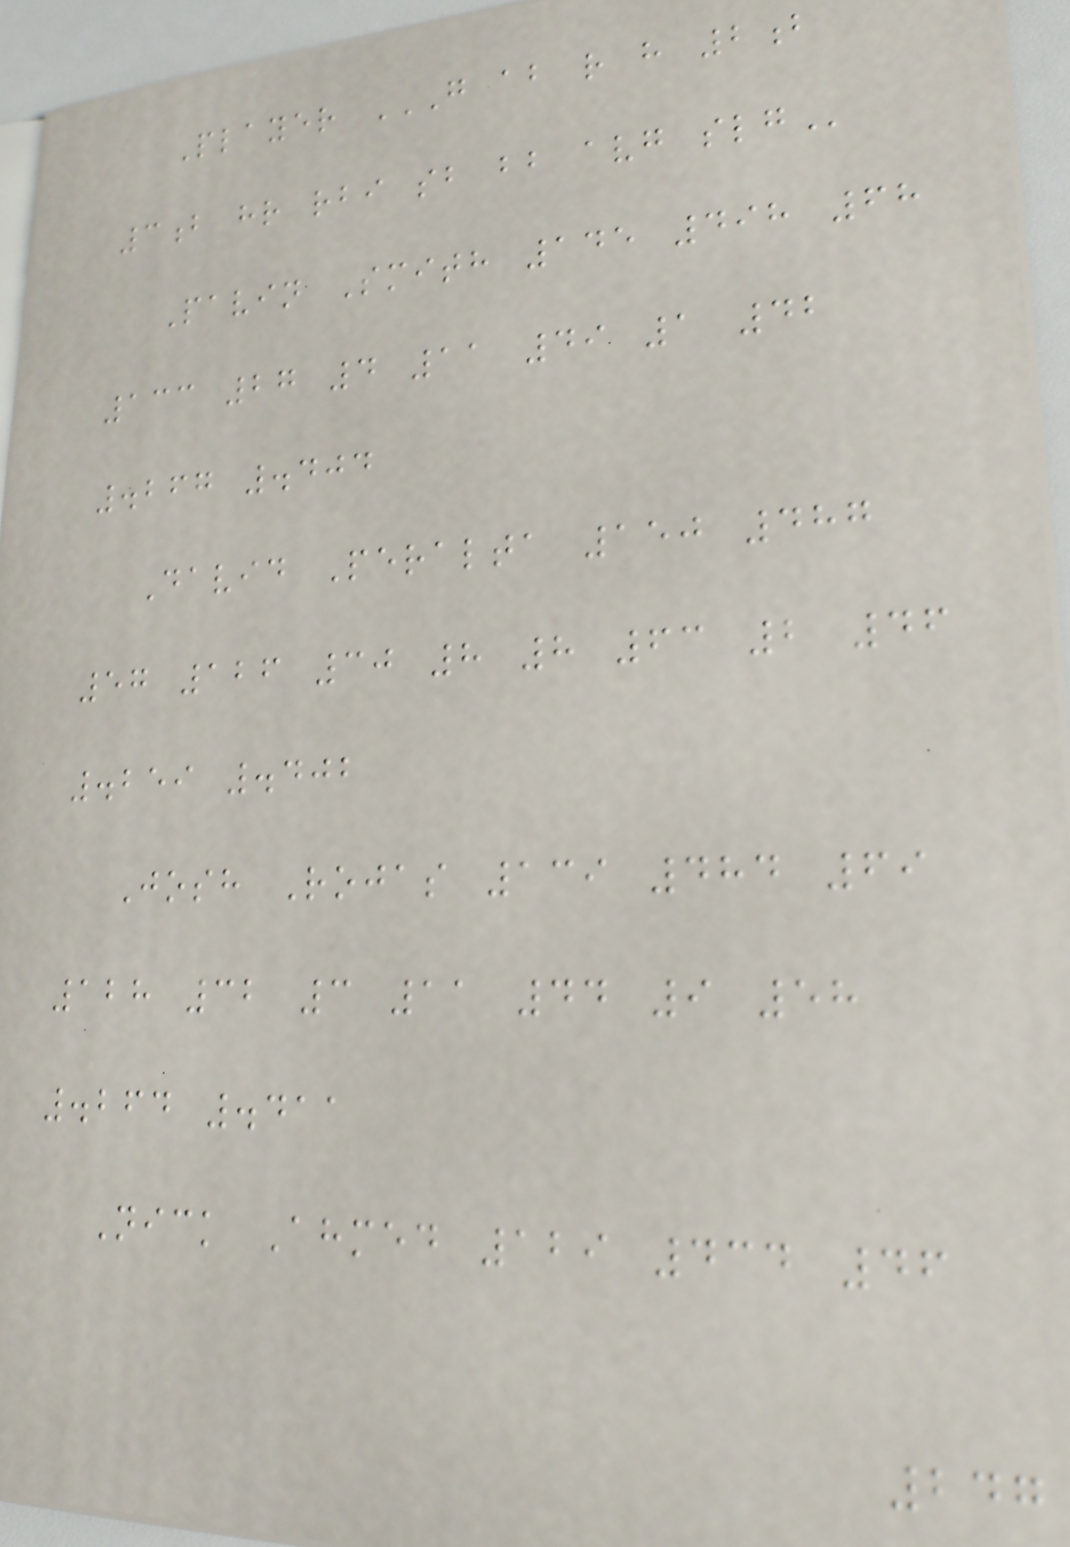Player G AB R H 2B
3B HR RBI SB BB AVG SLG
Pavin Smith 145 498 68
133 27 4 11 49 1 42
.267 .404
David Peralta 150 487
57 126 30 8 8 63 2 46
.259 .402
Josh Rojas 139 484 69
128 32 3 11 44 9 58
.264 .411
Nick Ahmed 129 434 46
247
